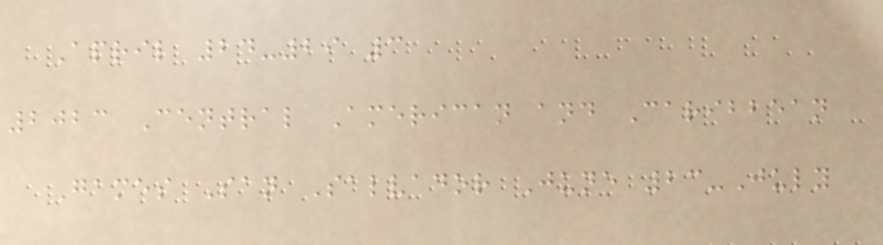April 24-29 3
2023 Central American and Caribbean
Games San Salvador June 23-July
